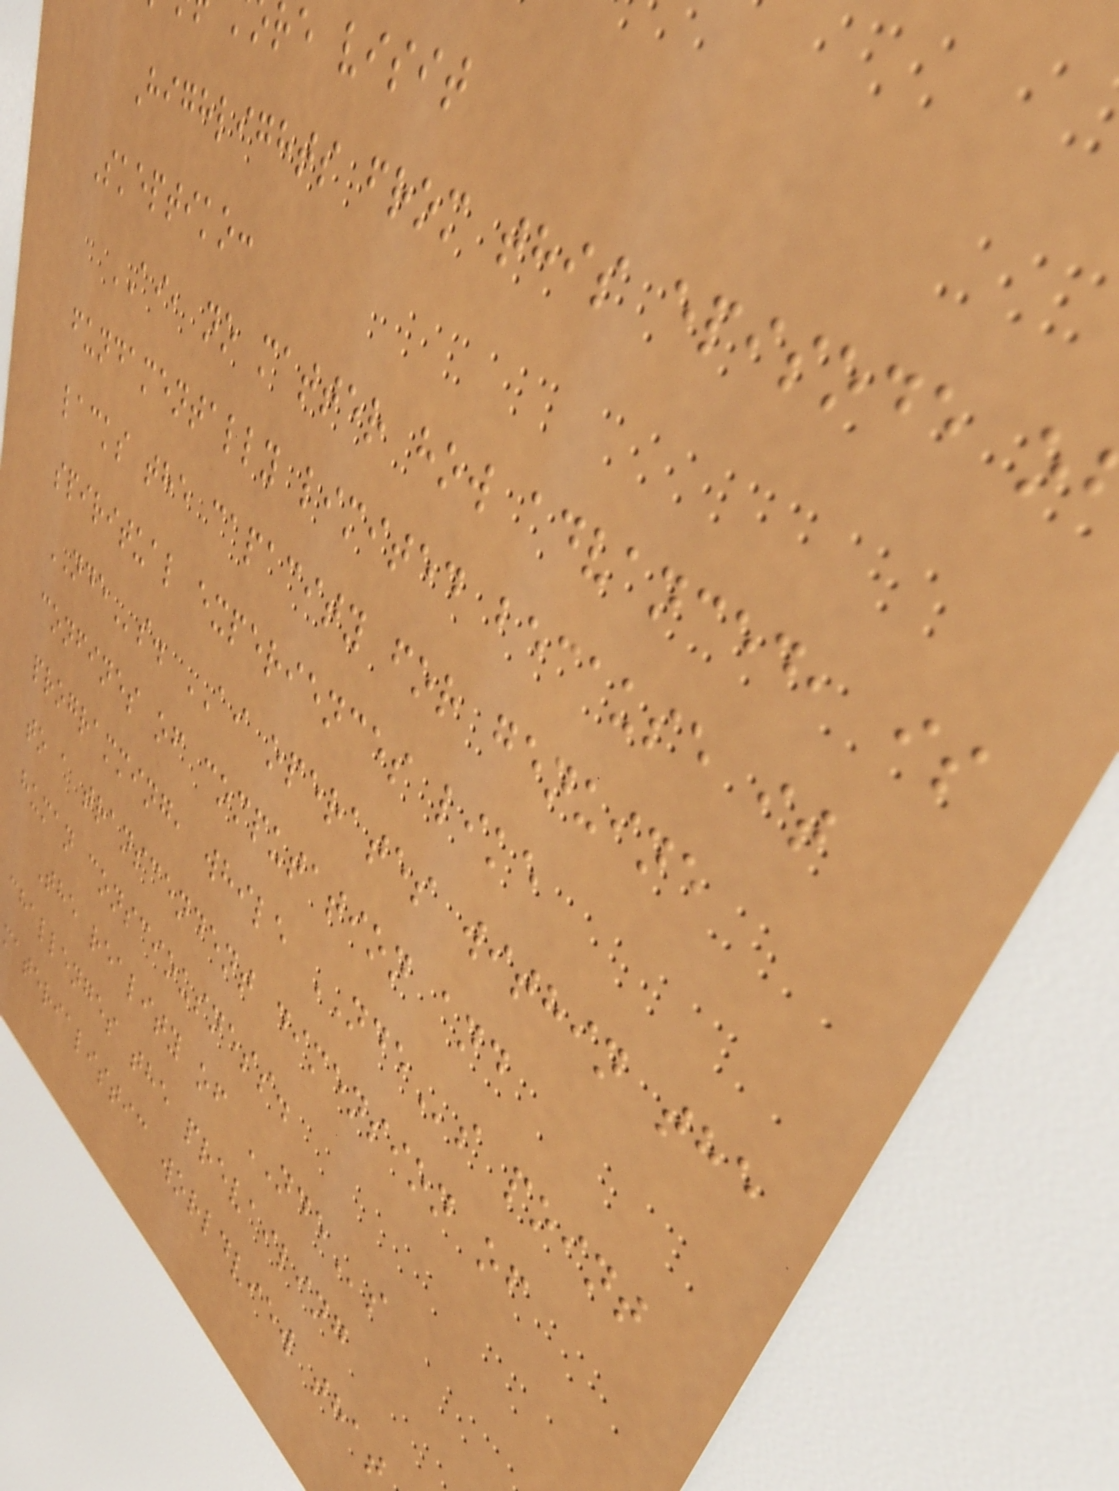re visit
Highlights from this episode o
Skeptiko:
AI, no matter how advanced, is
fundamentally limited because it
lacks the capacity for genuine
spiritual experiences like
NDEs. AI operates within the
confines of computation and
programming, while NDEs point
to a transcendent dimension of
human consciousness.
The reality of NDEs
challenges the prevailing
materialistic worldview that
